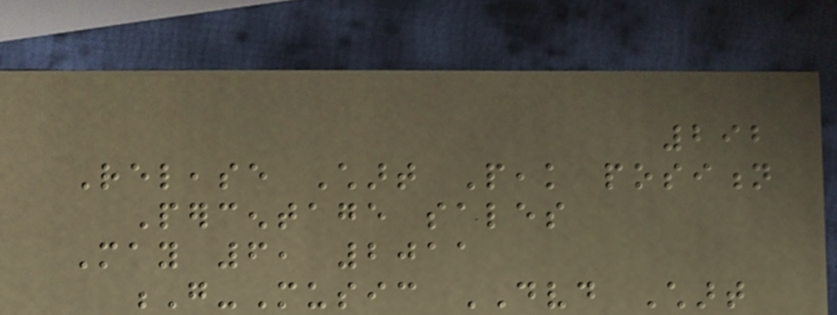292
Release Chart Peak position
Percentage sales
May 6, 2011
G-Music DVD Chart
